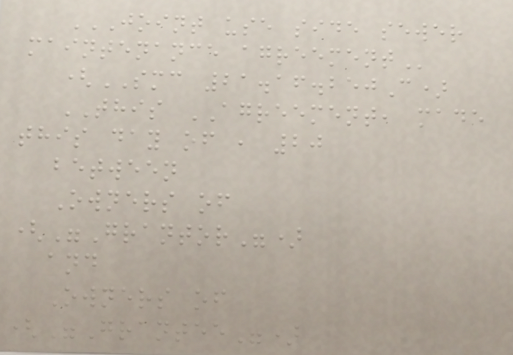JOINT USE SIDE SEWER
MAINTENANCE AGREEMENT
(SMC 21.16.250C)
THIS AGREEMENT, made
this day of , 20
between
Owners of
("Grantor")
and
Owners of
("Grantee")
